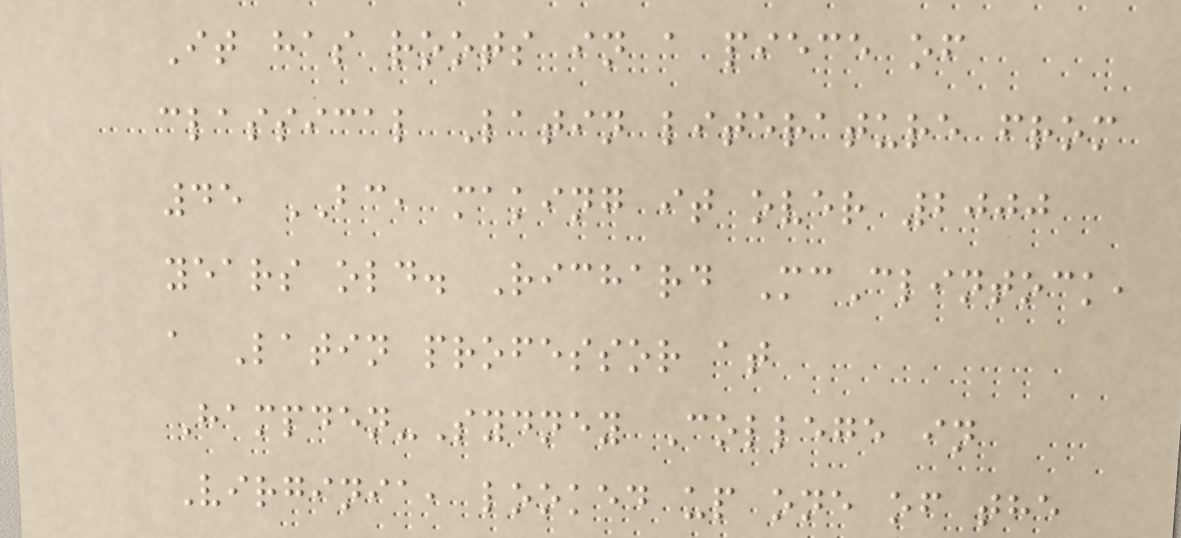It has roots in a piece of
classical Latin literature from
45 BC, making it over 2000
years old. Richard McClintock,
a Latin professor at
Hampden-Sydney College in
Virginia, looked up one of the
